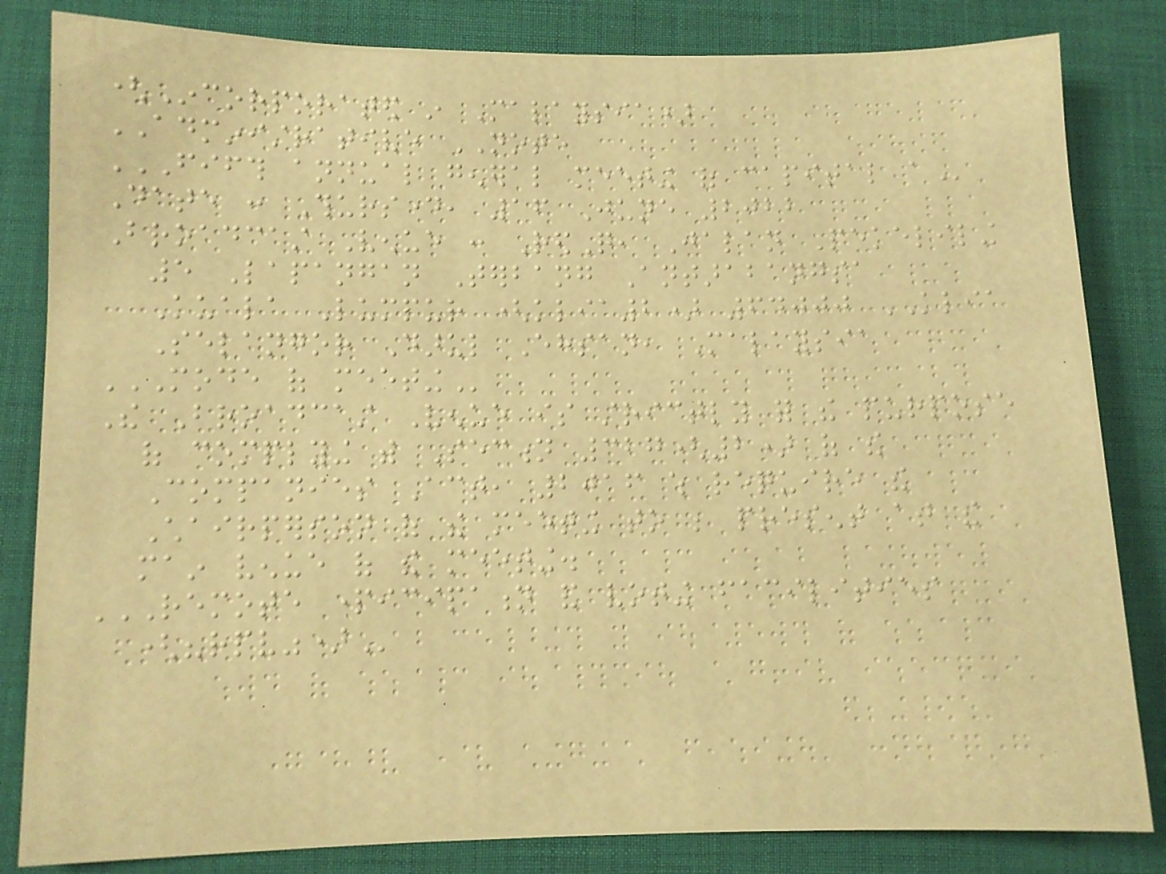(Incorporated in Malaysia)
ADMINISTRATIVE NOTE
FIFTH ANNUAL GENERAL MEETING OF CAPITAL A
Date : Thursday, 16 June 2022
Broadcast Venue : RedQ, Jalan Pekeliling
5 Lapangan Terbang Antarabangsa
Kuala Lumpur (klia2) 64000 KLIA
Selangor Darul Ehsan, Malaysia
MODE OF MEETING
The Broadcast Venue is strictly for the purpose
of complying with Section 327(2) of the
Companies Act, 2016 which require the
Chairperson of the meeting to be present at the
main venue of the meeting.
REMOTE PARTICIPATION AND VOTING FACILITIES
("RPV")
